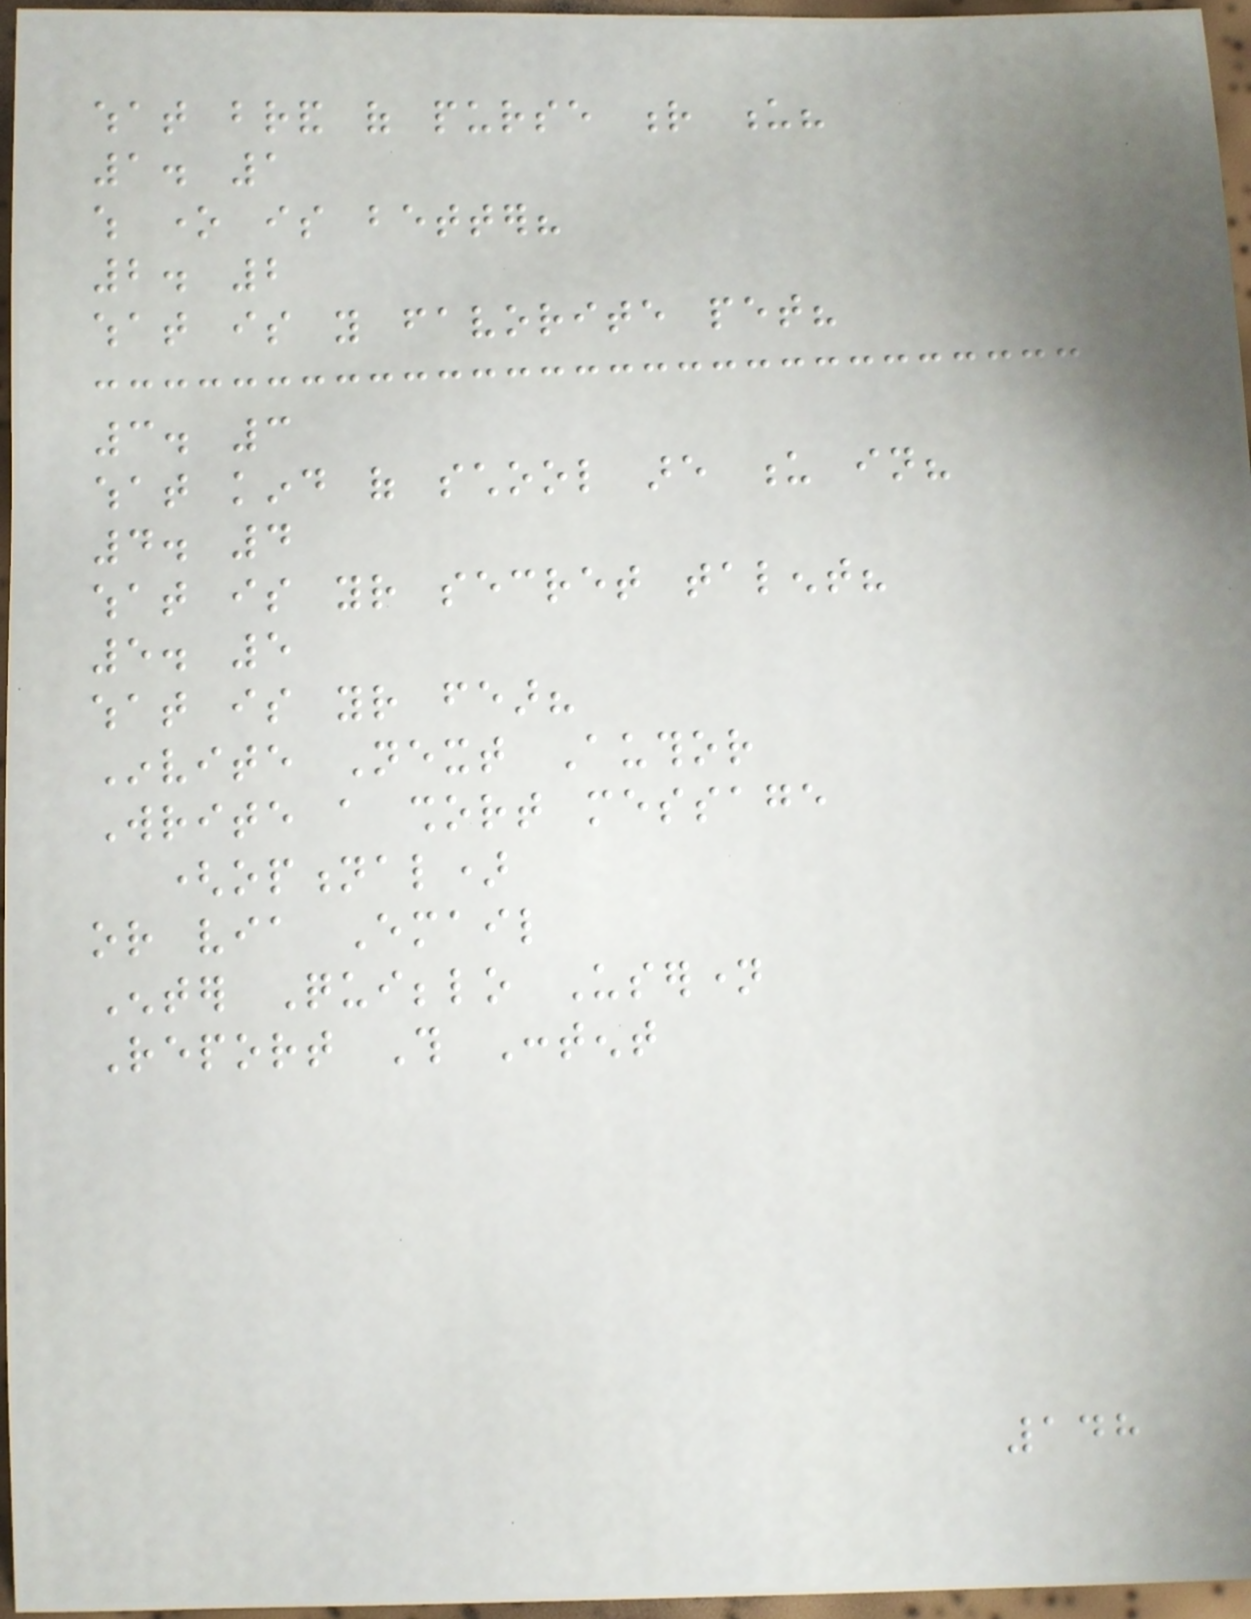what brand of purse r u?
1. 1
which one is better?
2. 2
what is you favorite pet?
3. 3
what kind of school are u in?
4. 4
what is your secret talent?
5. 5
what is your fear?
Invite Next Author
Write a short message
(optional)
or via Email
Enter Quibblo Username
Report This Content
148
